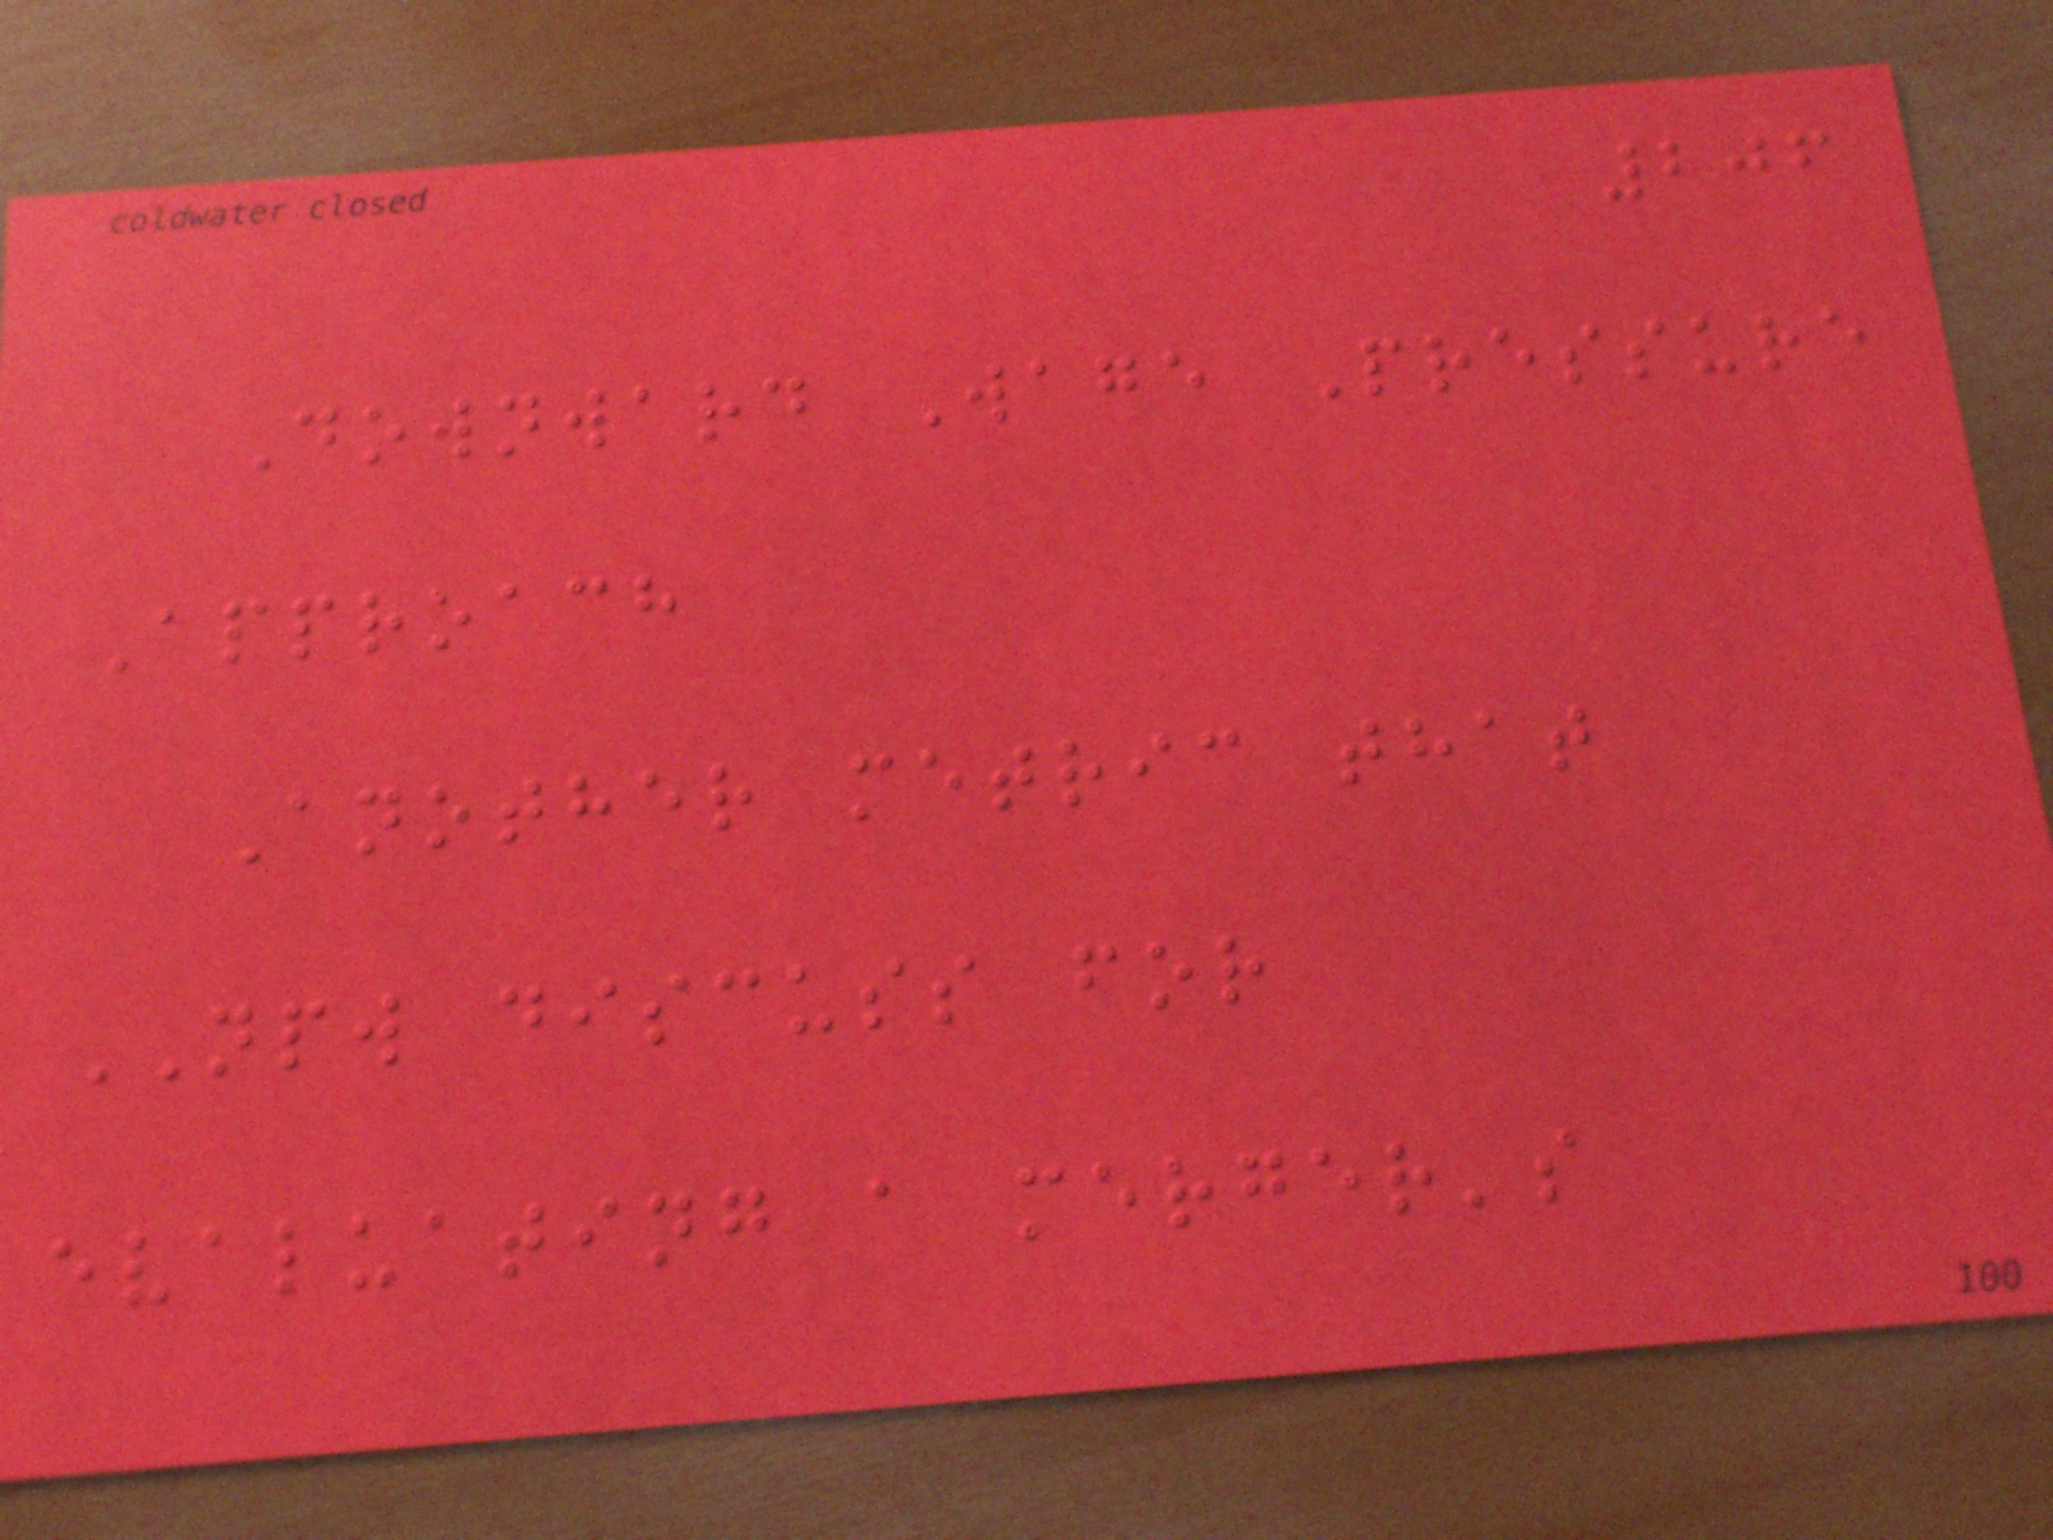206
Downward Wage Pressure
Approach
Another metric that
NPW discuss for
evaluating a merger's
